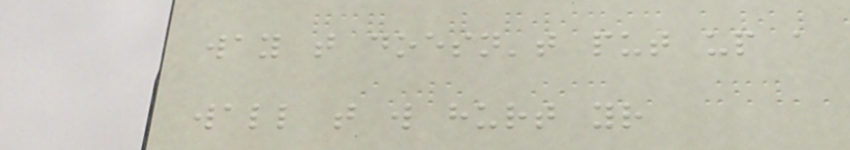way that doesn't put up a
wall that will hurt your
